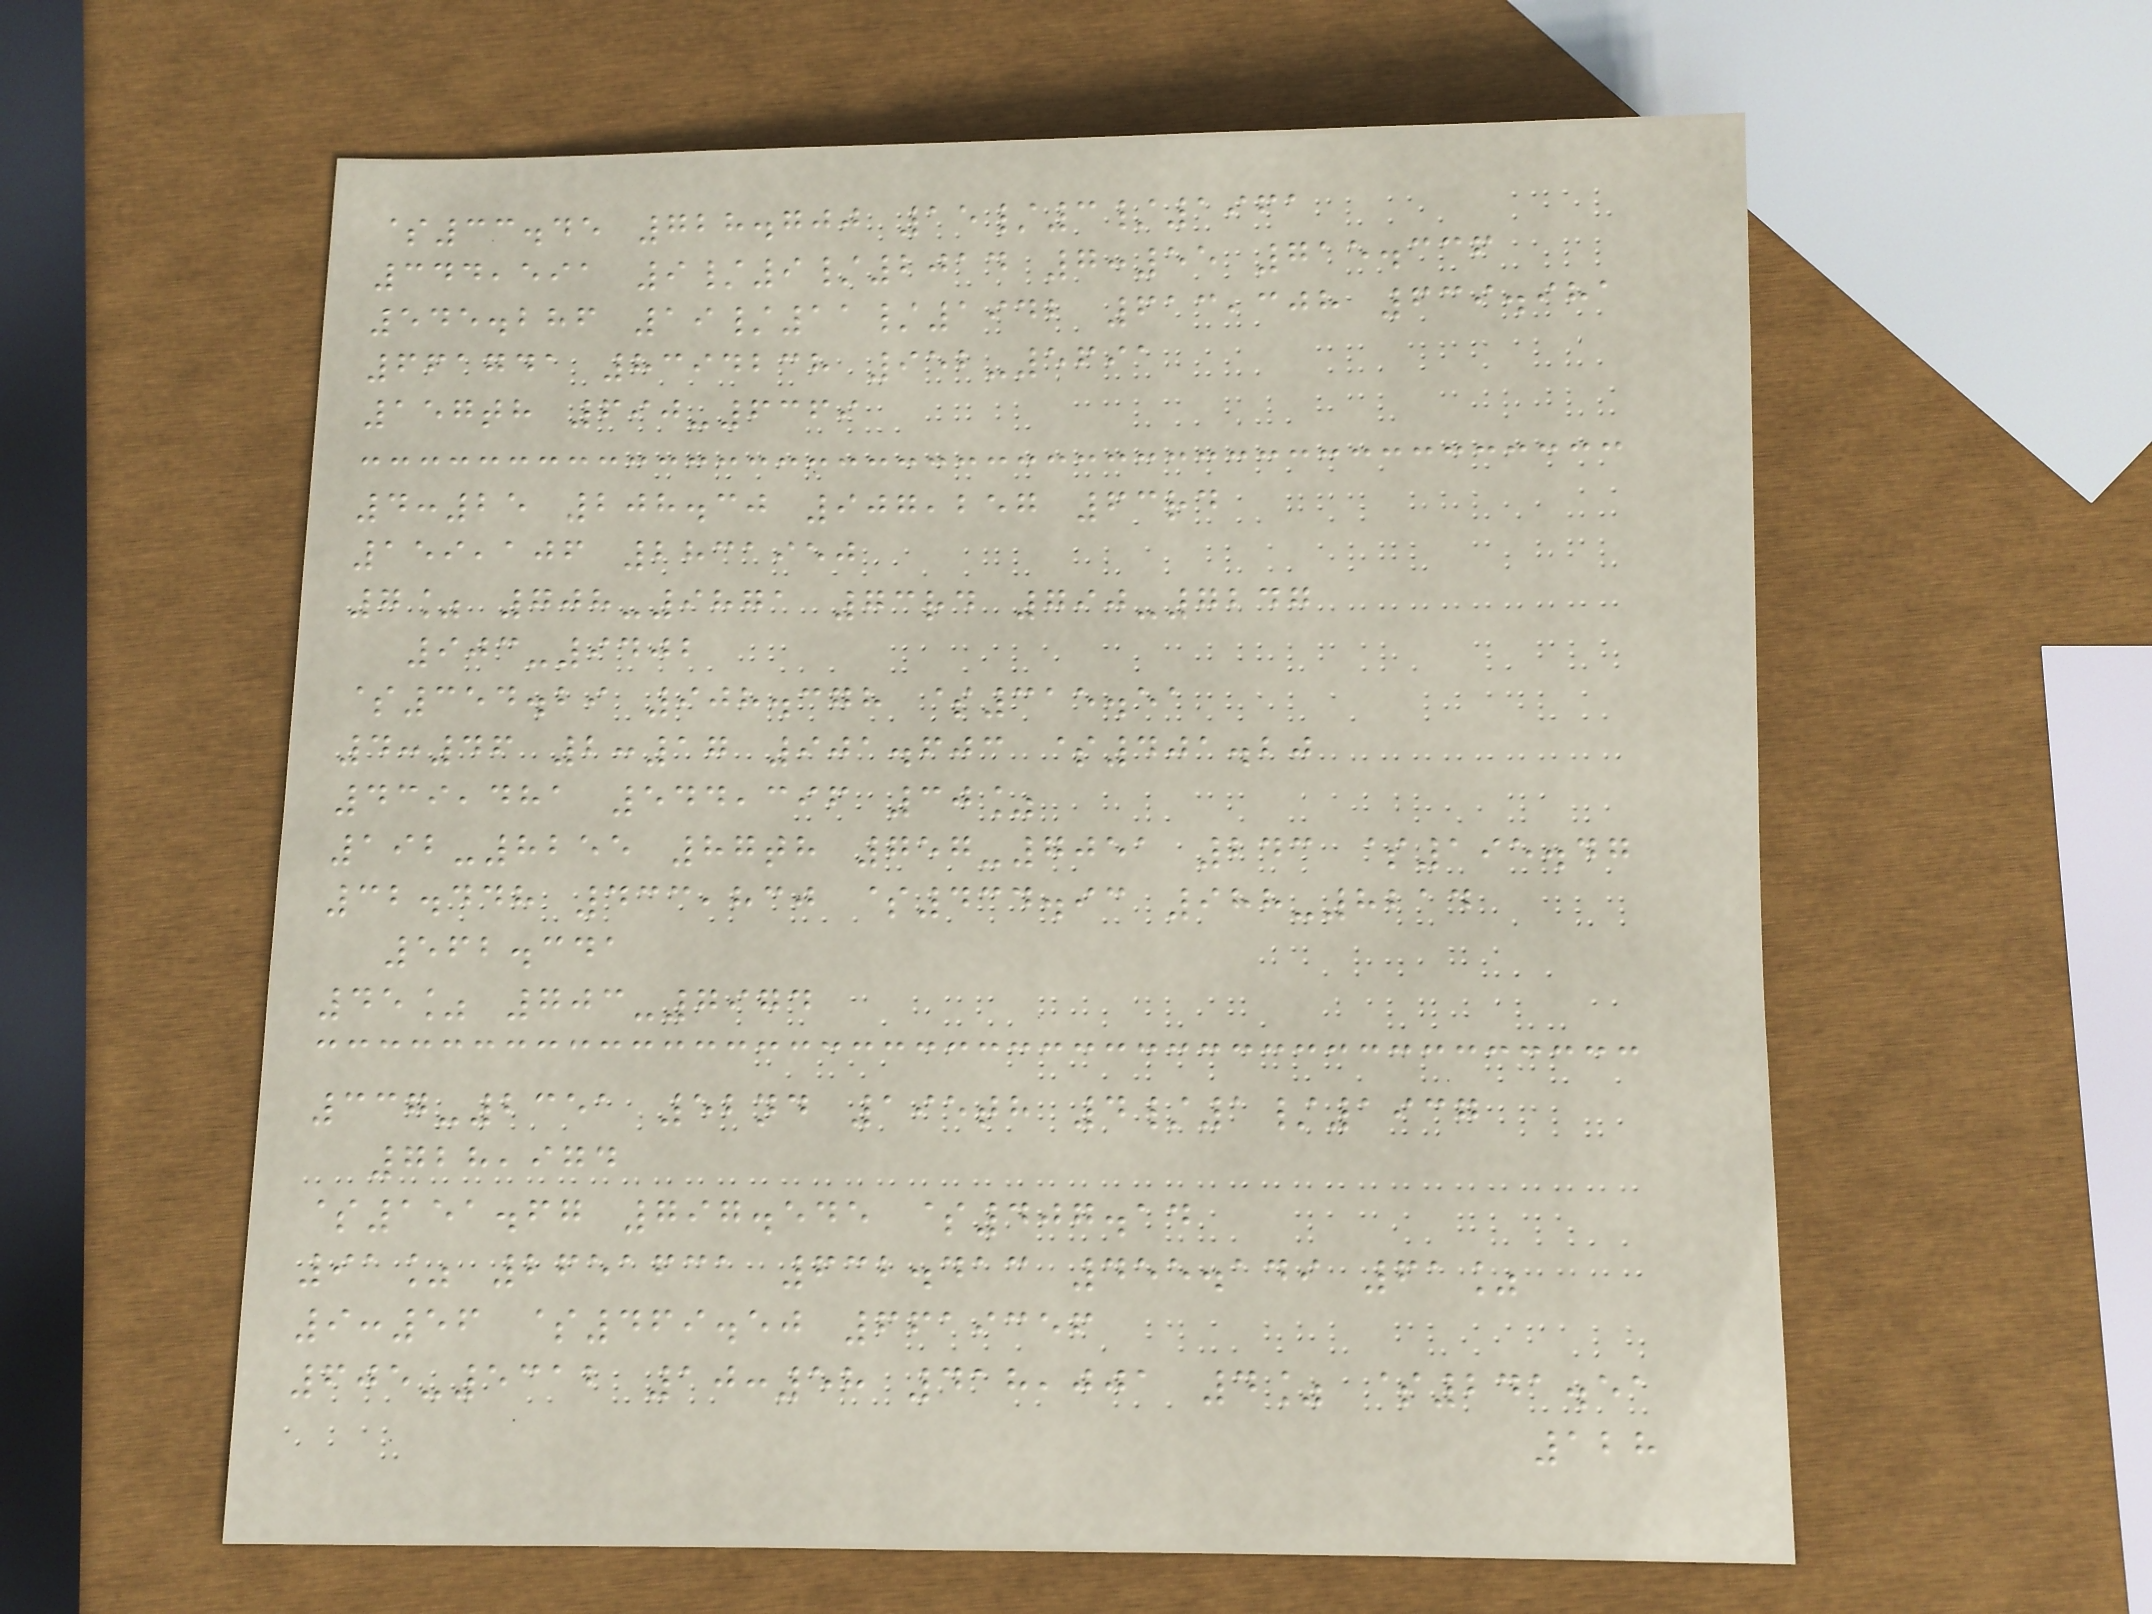$33.45 728.700 15/3/1961
344,591 9/9/2014 7:55 715.336
545.286 19/11/1942 613,308 639.981
661741 8394238 952-5691
157th 690-6369
4:25 208.30 907,257 63rd
159,106 2831950
7% 708-9871 73rd 790-7247
903-9402
$354.29 908.378 $315.51
4:46 2:17 901.603 $401.20
439,481 544,396 30%
192-8255 87th 757-7051 243 $195.47
32.448 433,830 $434.93 988-8214
562.341
45% 703-7974
337-2351 52nd 195th 4/1/1937
728,974
$151.67 797.545 $407.14
91% 2651631 632.413 455.149 61%
9:56 $469.50 6619356
605-5312 10:58 418,001 4% $241.51
128
